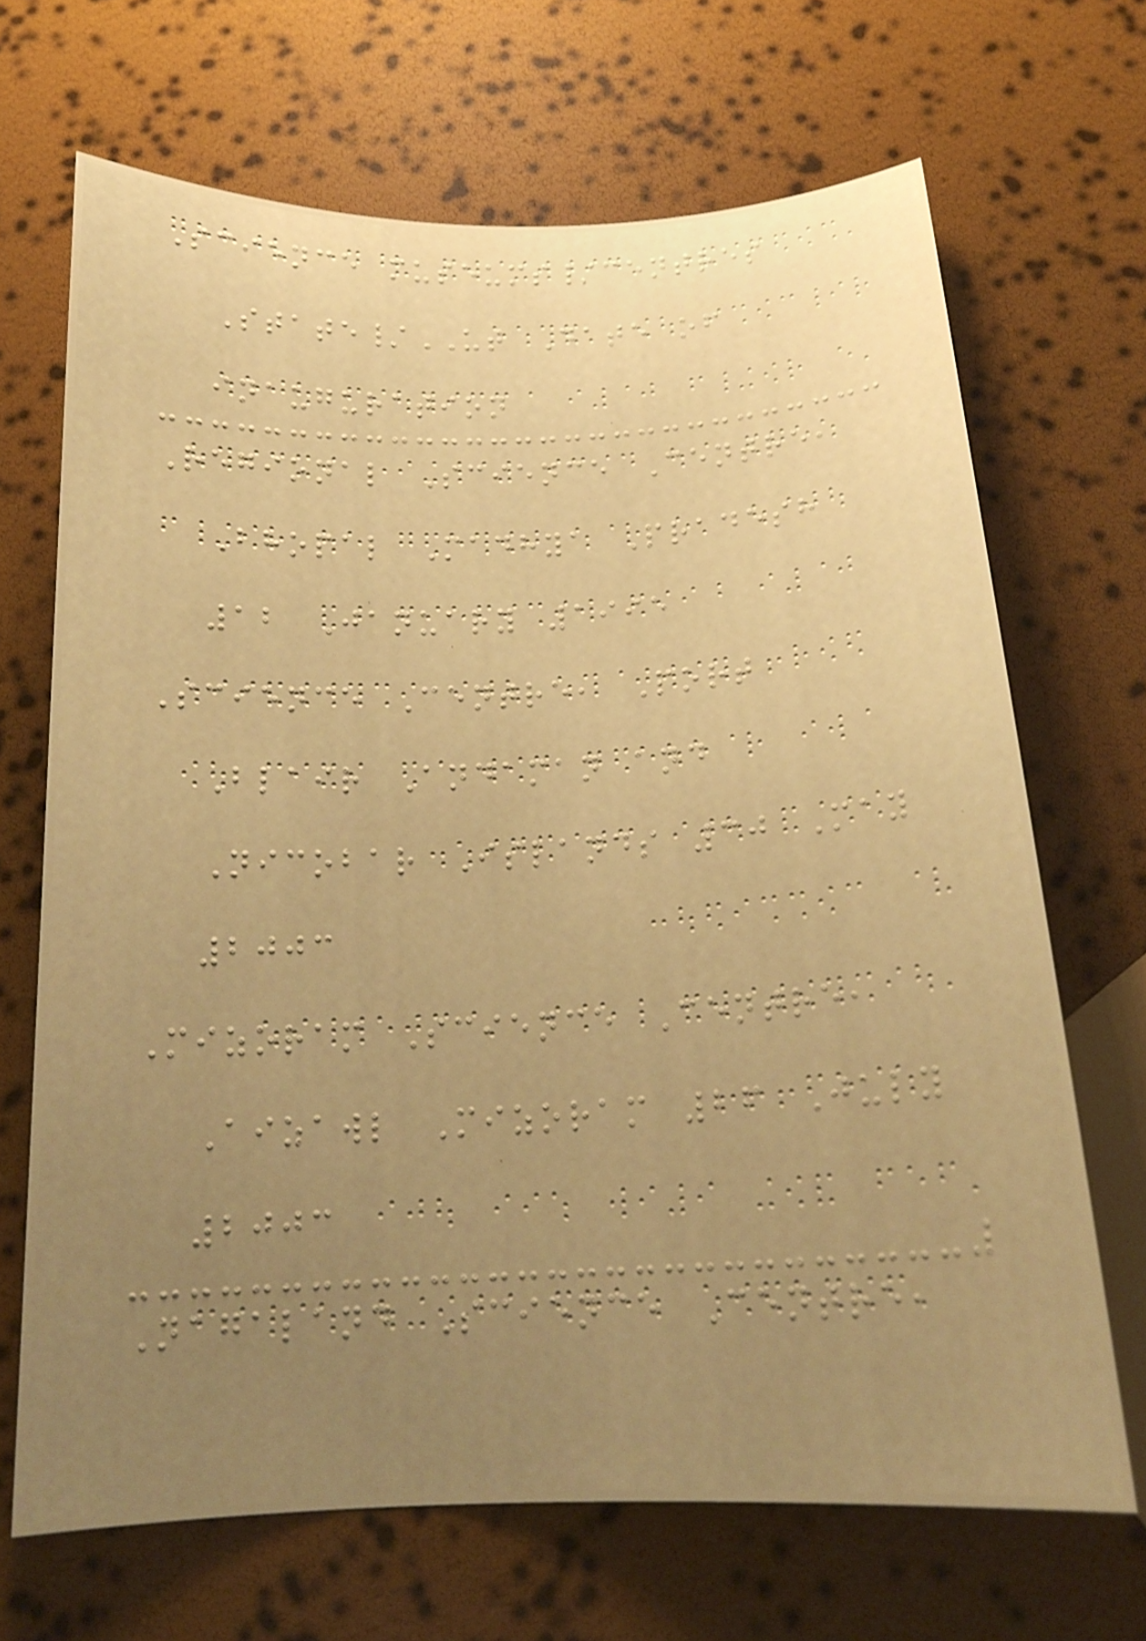Science museums/centres
State/UT Date of
inauguration
Regional Science Centre,
Bhopal Madhya Pradesh
12 January 1995
Science Centre, Port
Blair Andaman and
Nicobar Islands 30 May
2003
Mizoram Science Centre,
Aizawl Mizoram 26 July
2003
Nagaland Science Centre,
